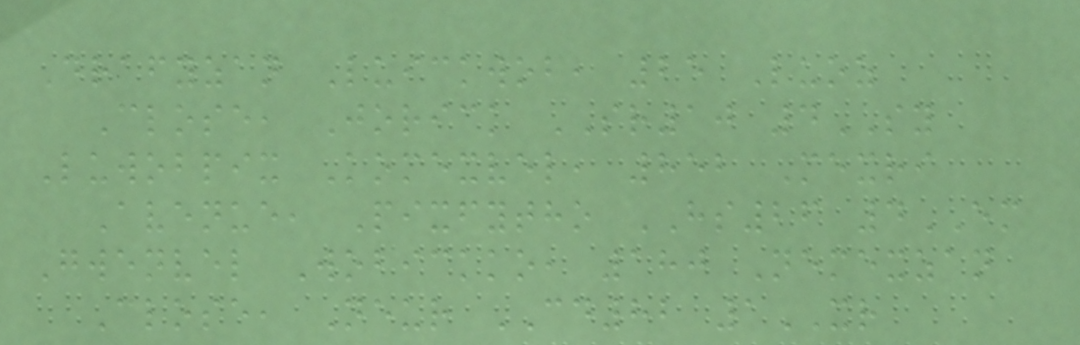Drafyzan Luickwob, 25 Luoz
Close, Jorick SR10 4SY
Luwobpix Komexvel, 852 Mexri
Avenue, Pixfytho HS26 4EM
Gwenvel Wobickko, 180 Nemexzan
Close, Neur CD82 1XR
